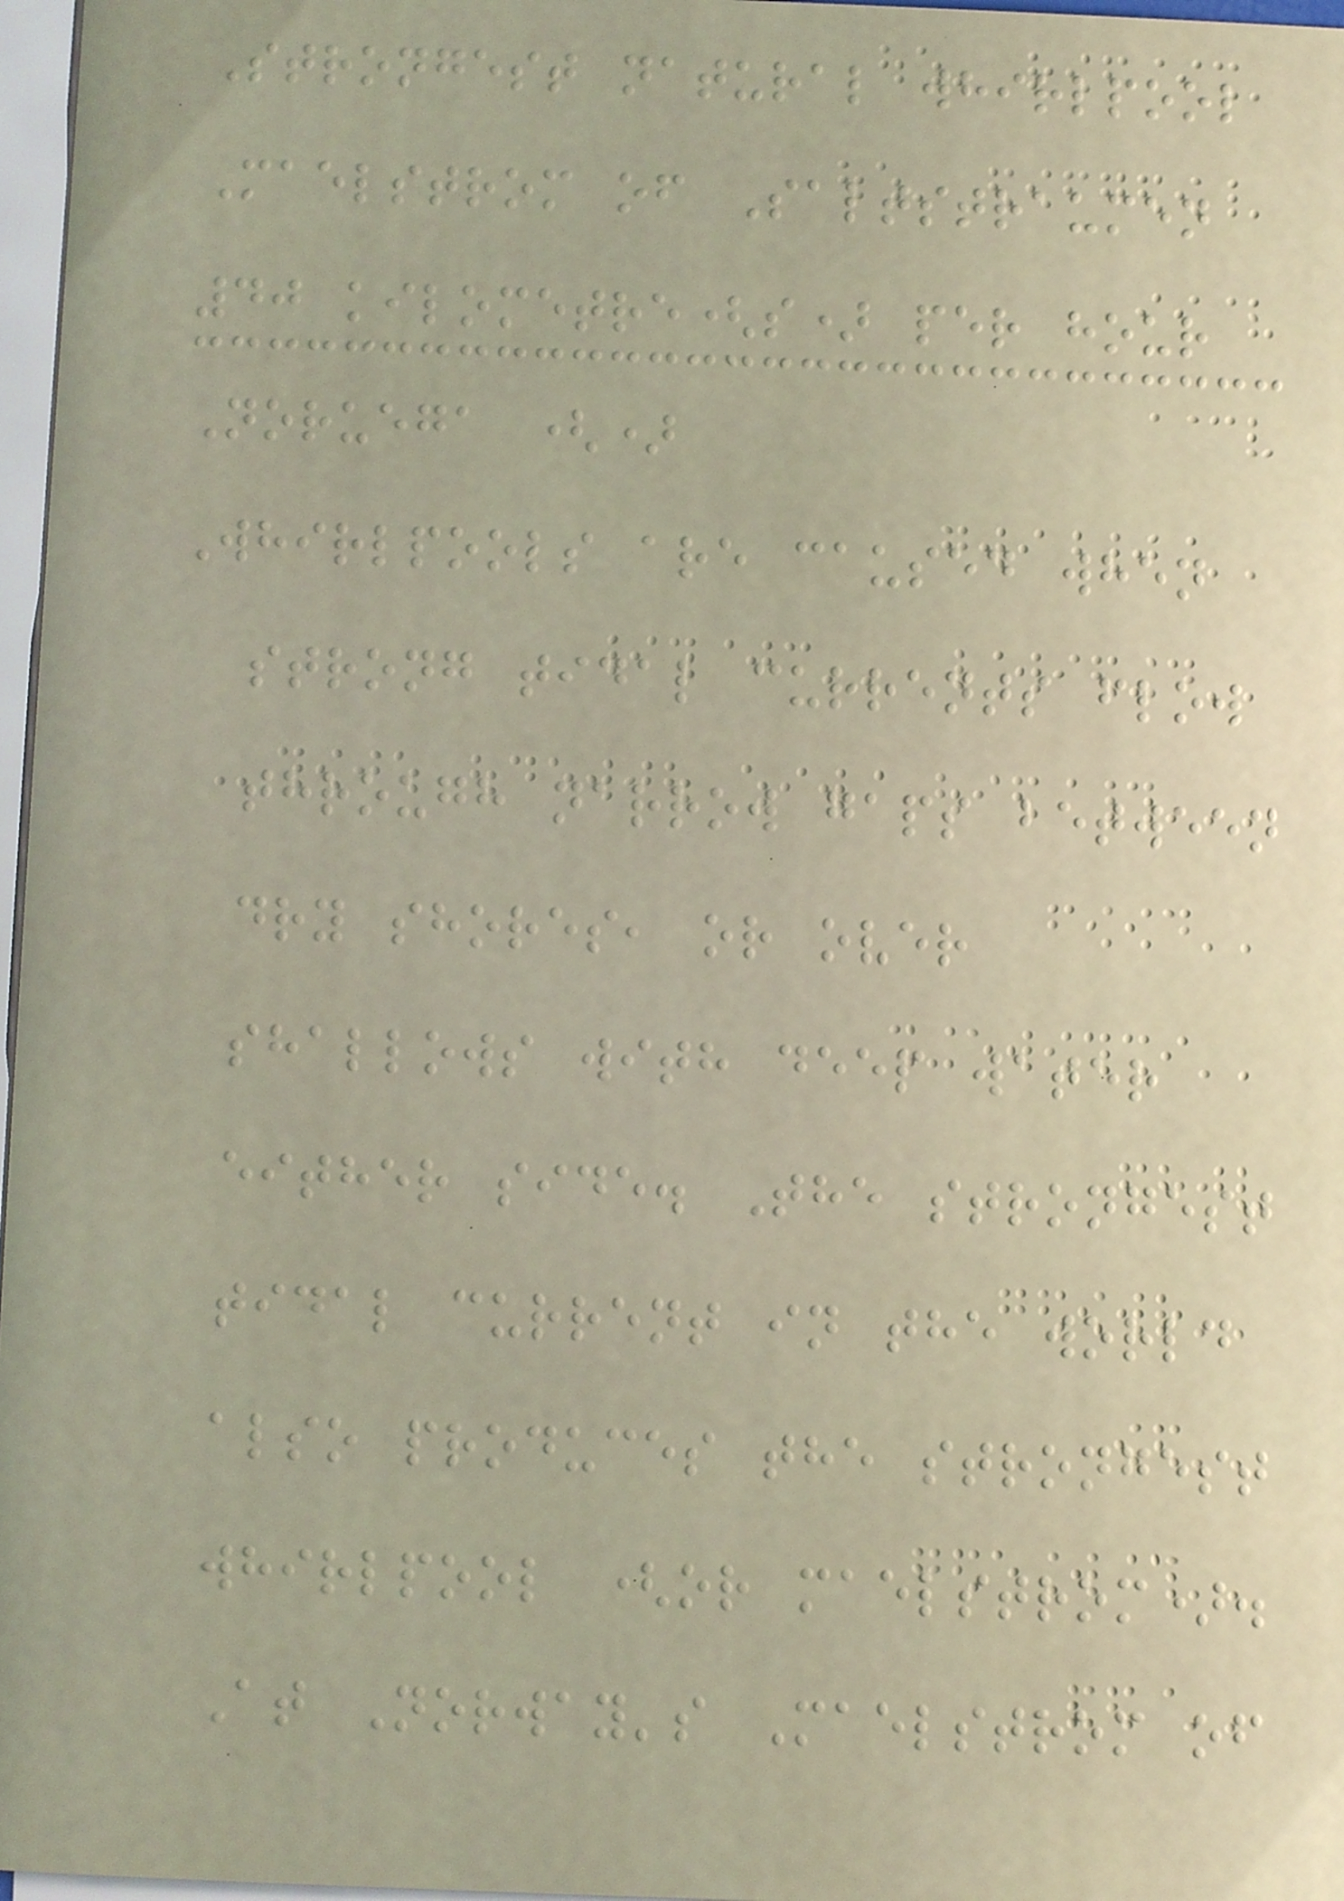Strongest natural whirlpool
Maelstrom of Saltstraumen
40 kilometre(s) per hour
Noruega ()
Whirlpools are caused when
strong tidal currents flow
through narrow gaps between
dry shores, or over
shallows with deep water
either side. The strongest
tidal current in the world
also produces the strongest
whirlpool (or maelstrom).
At Norway's Maelstrom of
